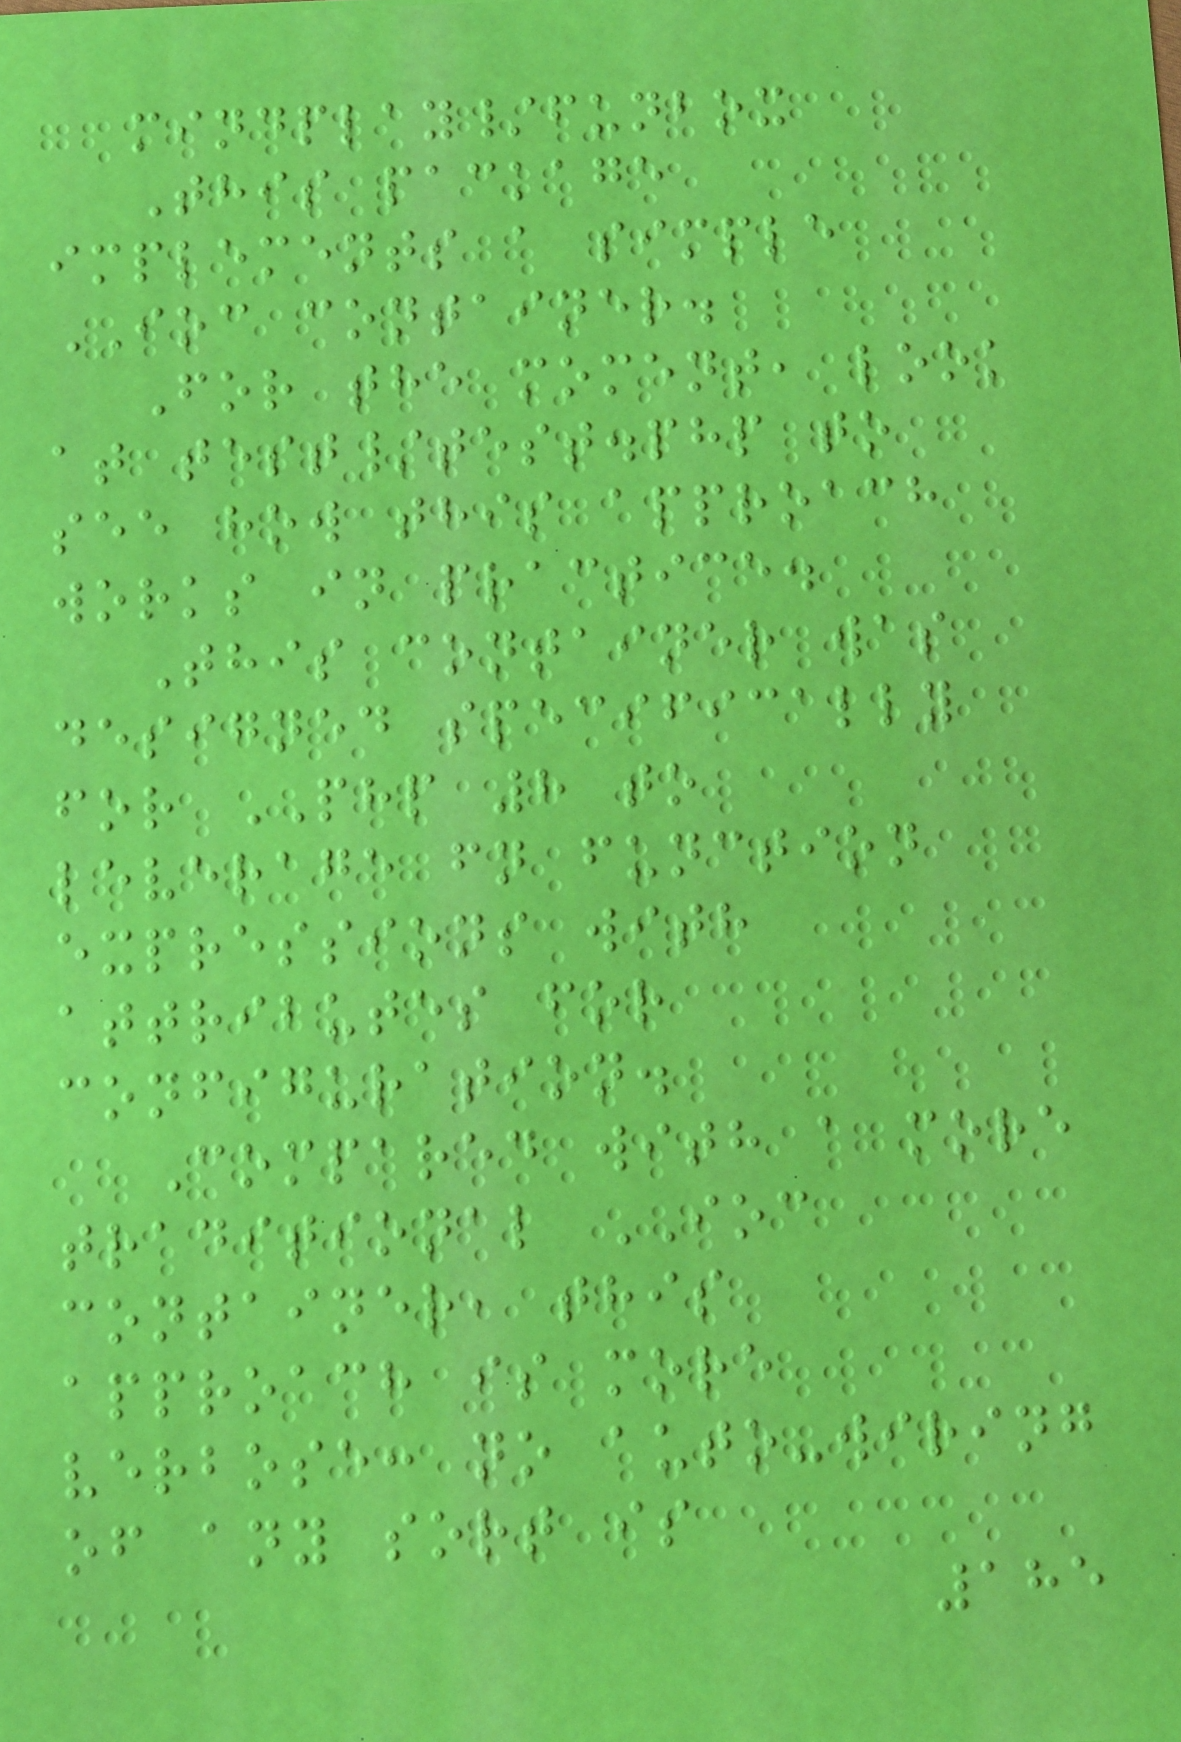mindplay/funbox
This package
implements a simple
IOC container.
For the moment, look
at test/test.php to
see how this approach
works in practice.
This container was
designed specifically
for PHP 8 to
leverage fn function
expressions with
attributes for
configuration.
Compared with a more
traditional IOC
container, this
approach is more
verbose: no auto-wiring
of any sort is
185
